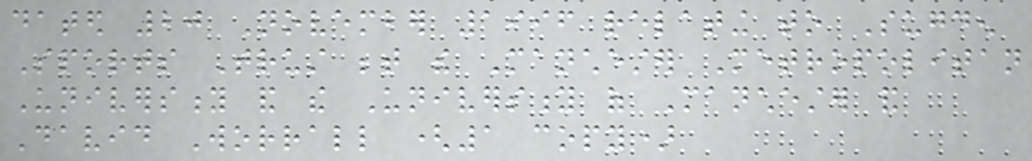dated 20 November 1996 relating to Sugden
Sports Trust between the Manchester Metropolitan
University and the University of Manchester and
David Worrall (1 copy)
